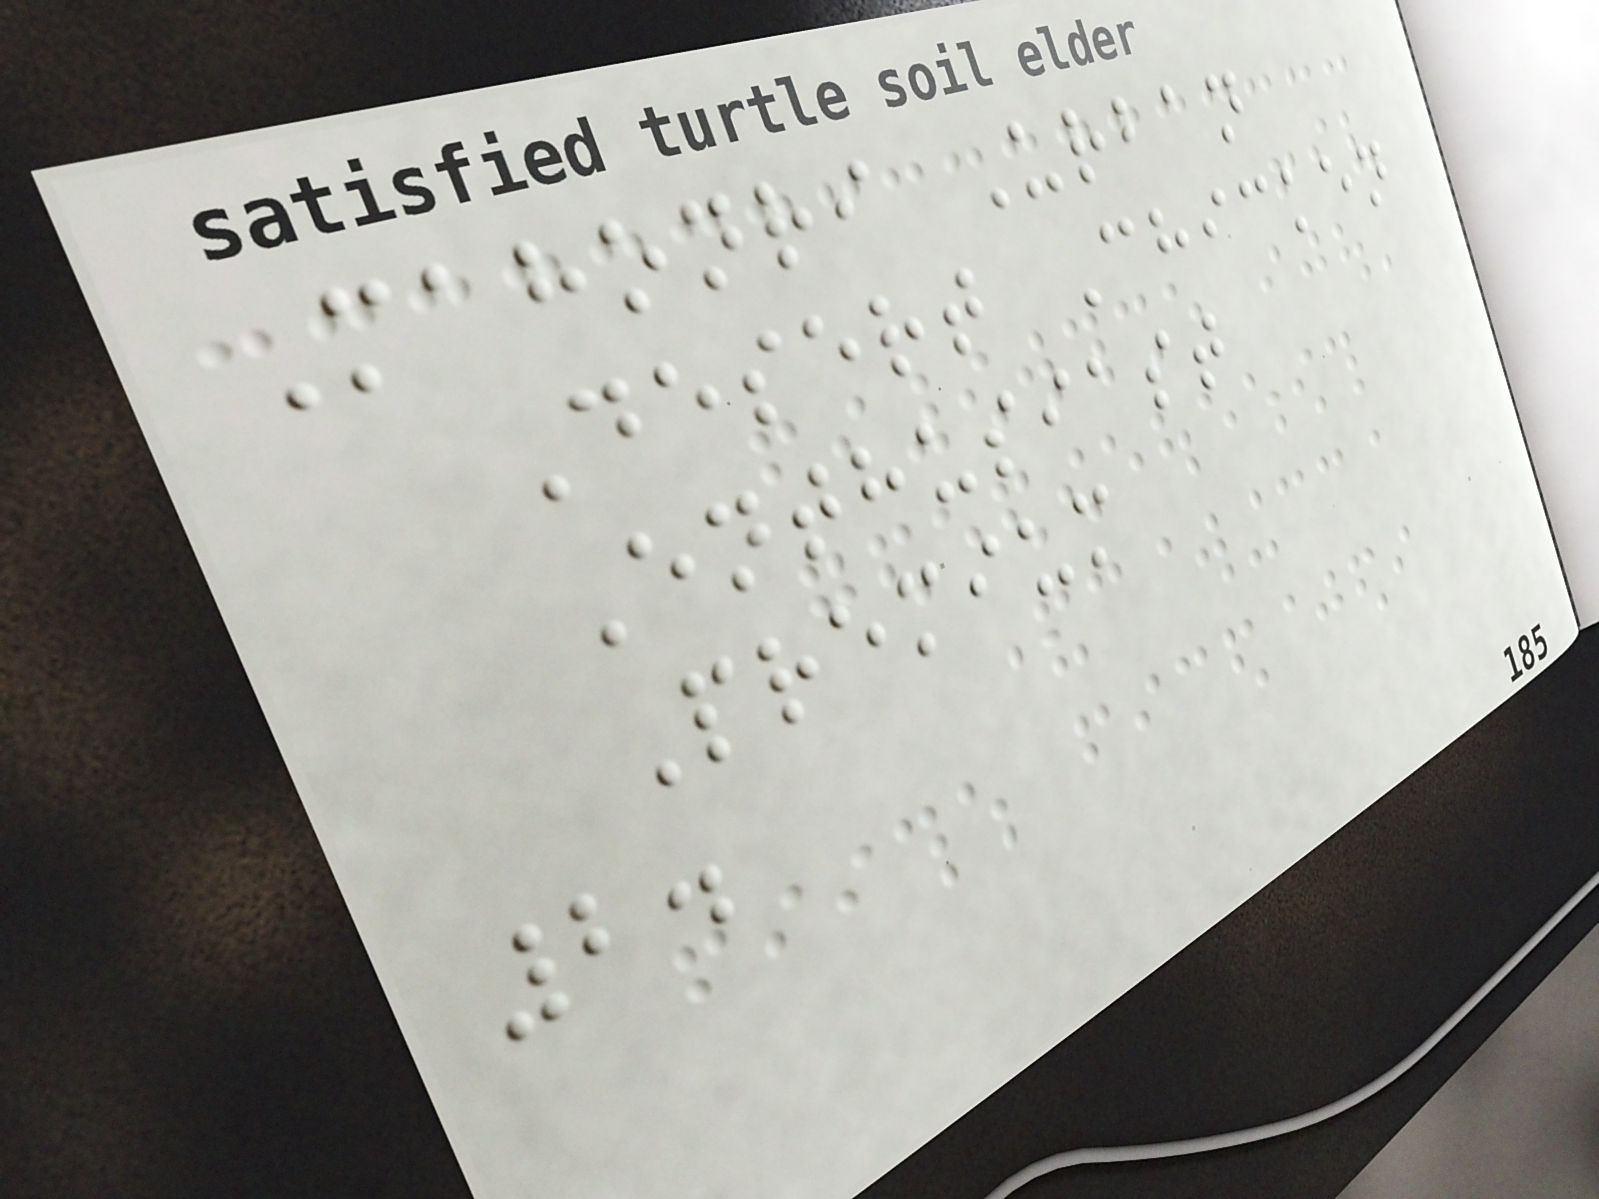Mahonri Urban
Desert Chicken
Enthusiast
Premium
2.
